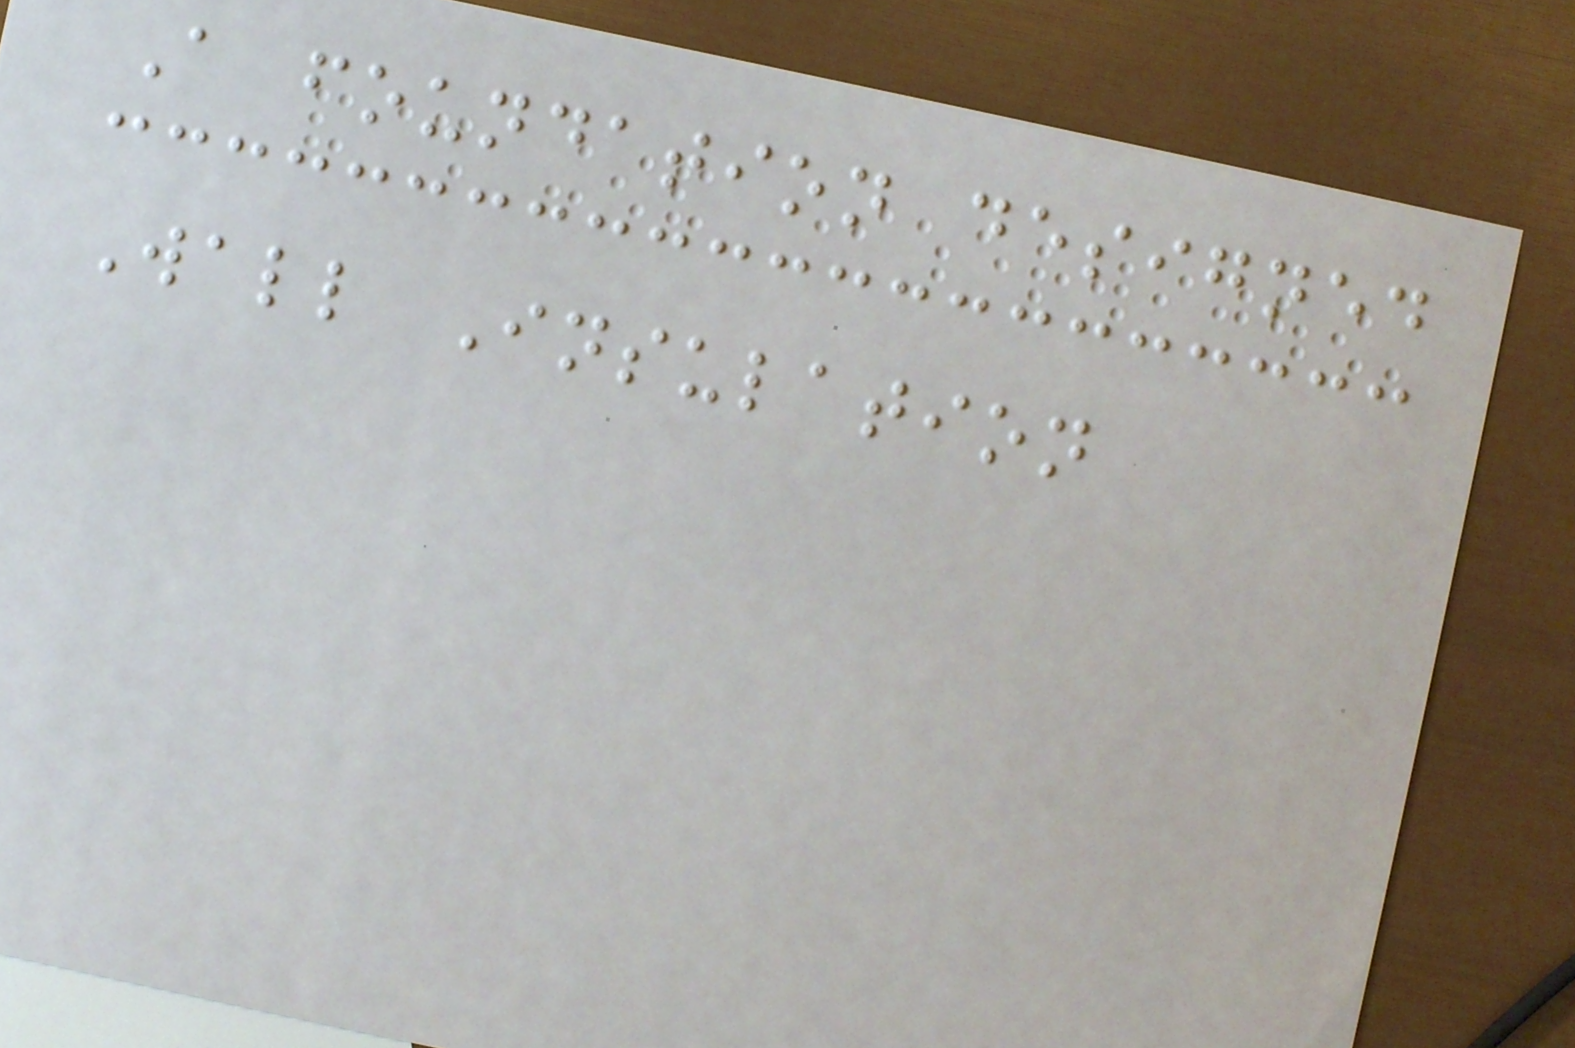A foundation designed
Wall Insulation
